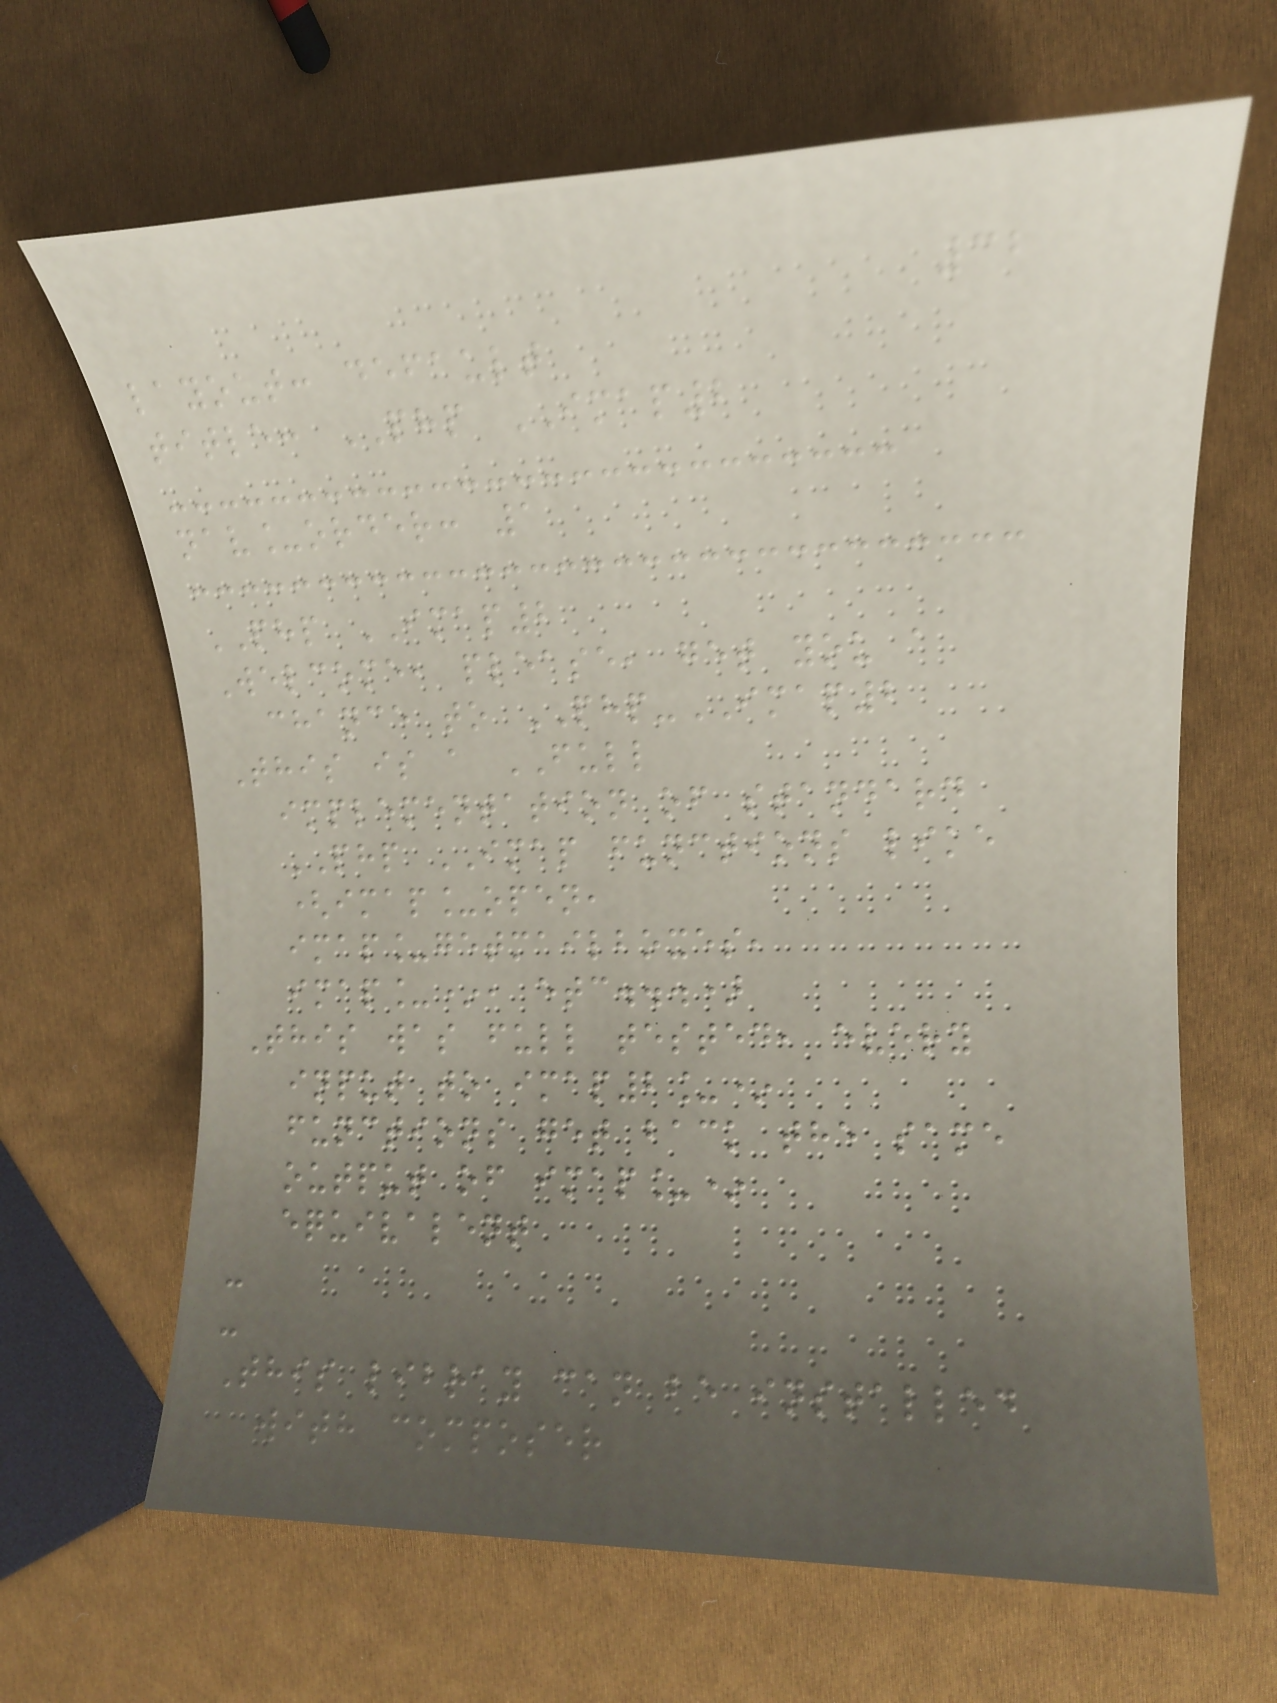32
layout: default
title: PHP IMAP2
nav_order: 1
PHP IMAP2
Welcome, please, get you a
chance to PHP-IMAP2
This is a FULL
implementation of standard
PHP IMAP functions like
(imap_open,
imap_getmailboxes,
imap_*, etc...)
This was full tested, every
input to imap2_*
functions get back the same
output of imap_*
equivalent
-
-
This libray can be installed
with composer
